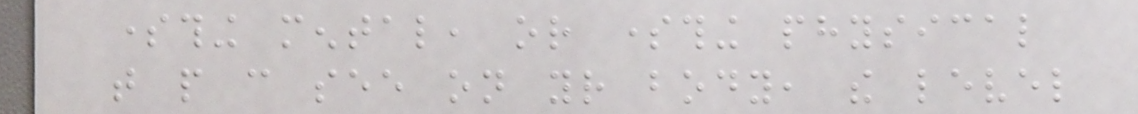something mental, or something physical
that people can see on your body, the level
